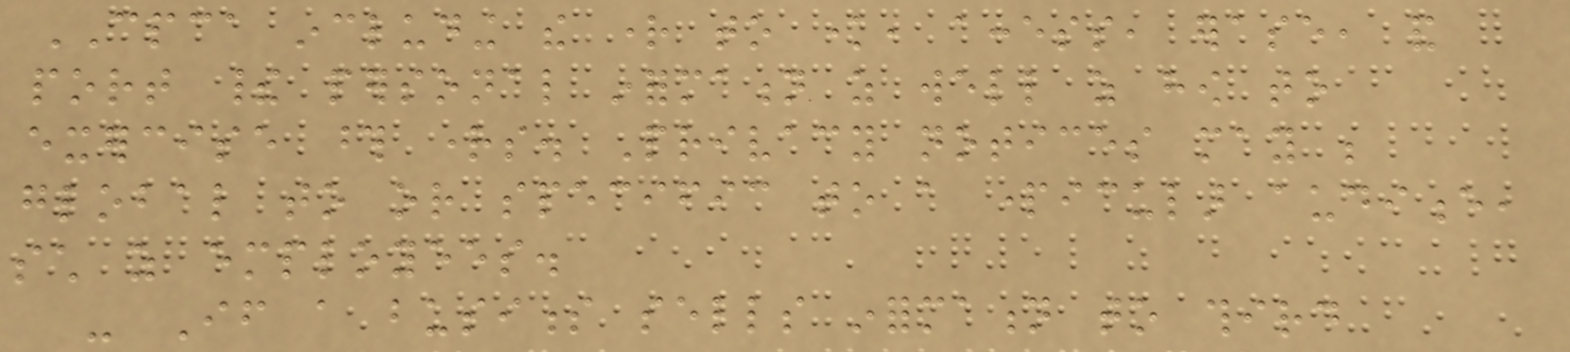CPCA including the right to know, access, erase, and
port their personal information as well as how to
exercise those rights. Privacy notices may be
global to or specific to a particular audience,
such as employees.
- If a business sells information to third
